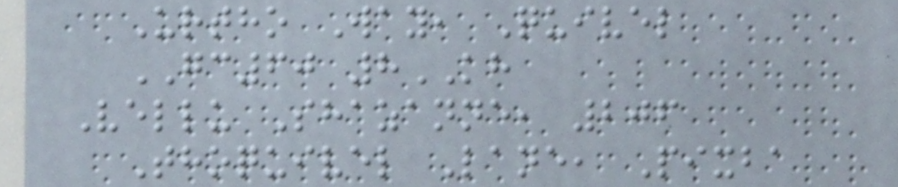Urtho Way, Quivel
GC60 8KH
Vellu Shazanne, 206
Thoquivel Lane, Pixba
